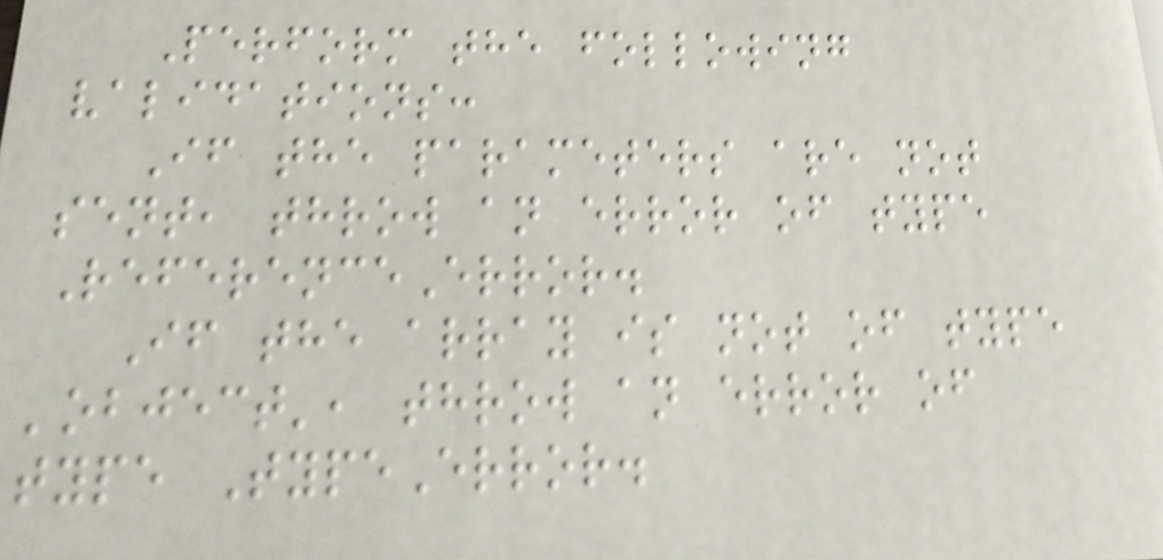Perform the following
validations:
If the parameters are not
sent, throw an error of type
ReferenceError.
If the array is not of type
'object', throw an error of
type TypeError.
